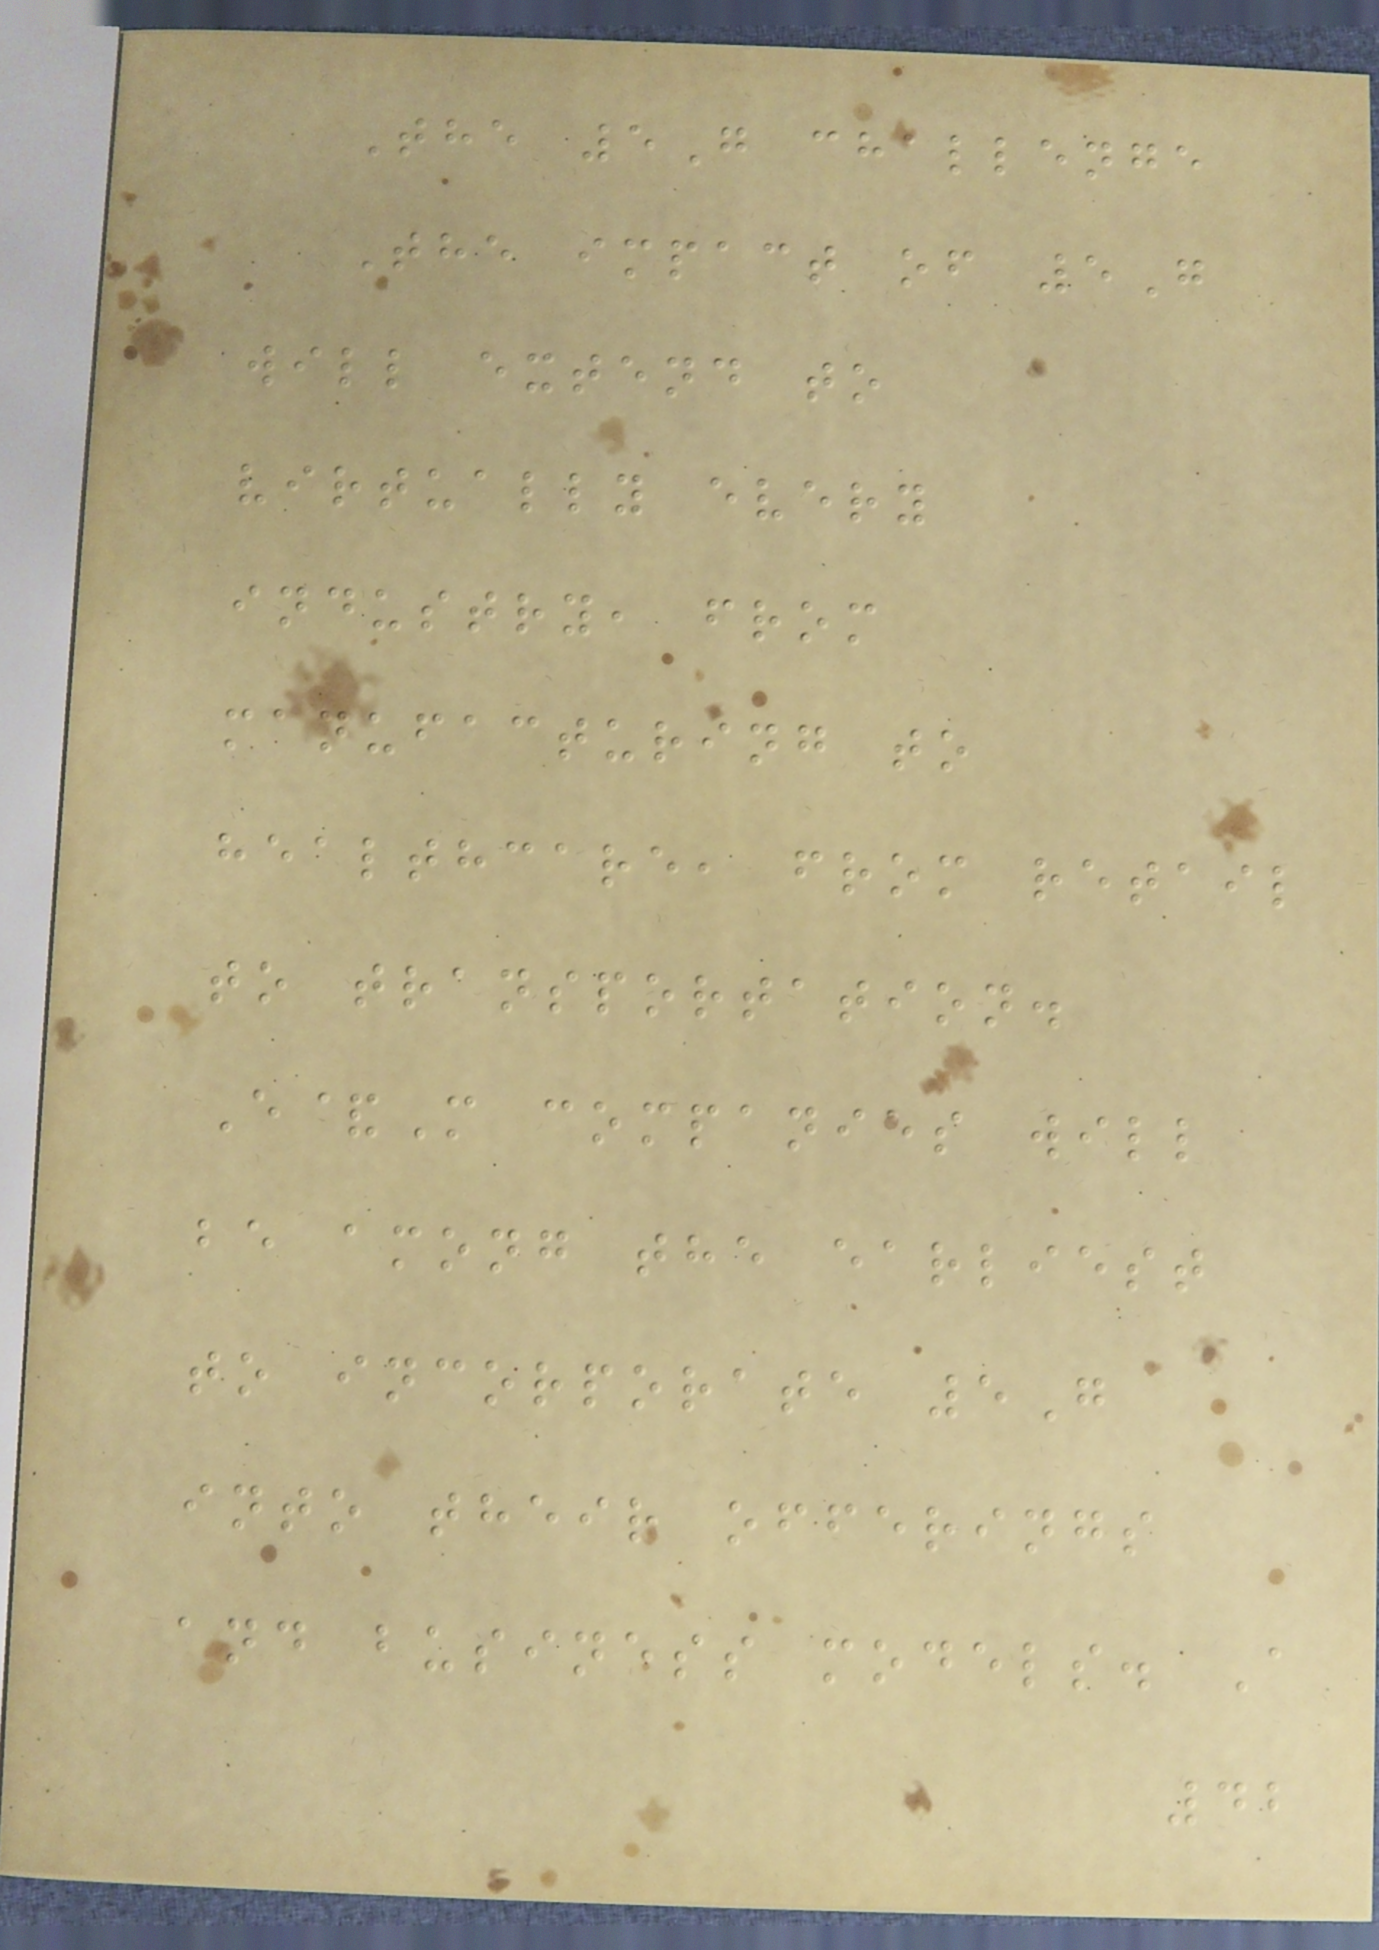The 5G challenge
The impact of 5G
will extend to
virtually every
industry, from
manufacturing to
healthcare, from retail
to transportation.
E&M companies will
be among the earliest
to incorporate 5G
into their offerings
and business models. A
42
